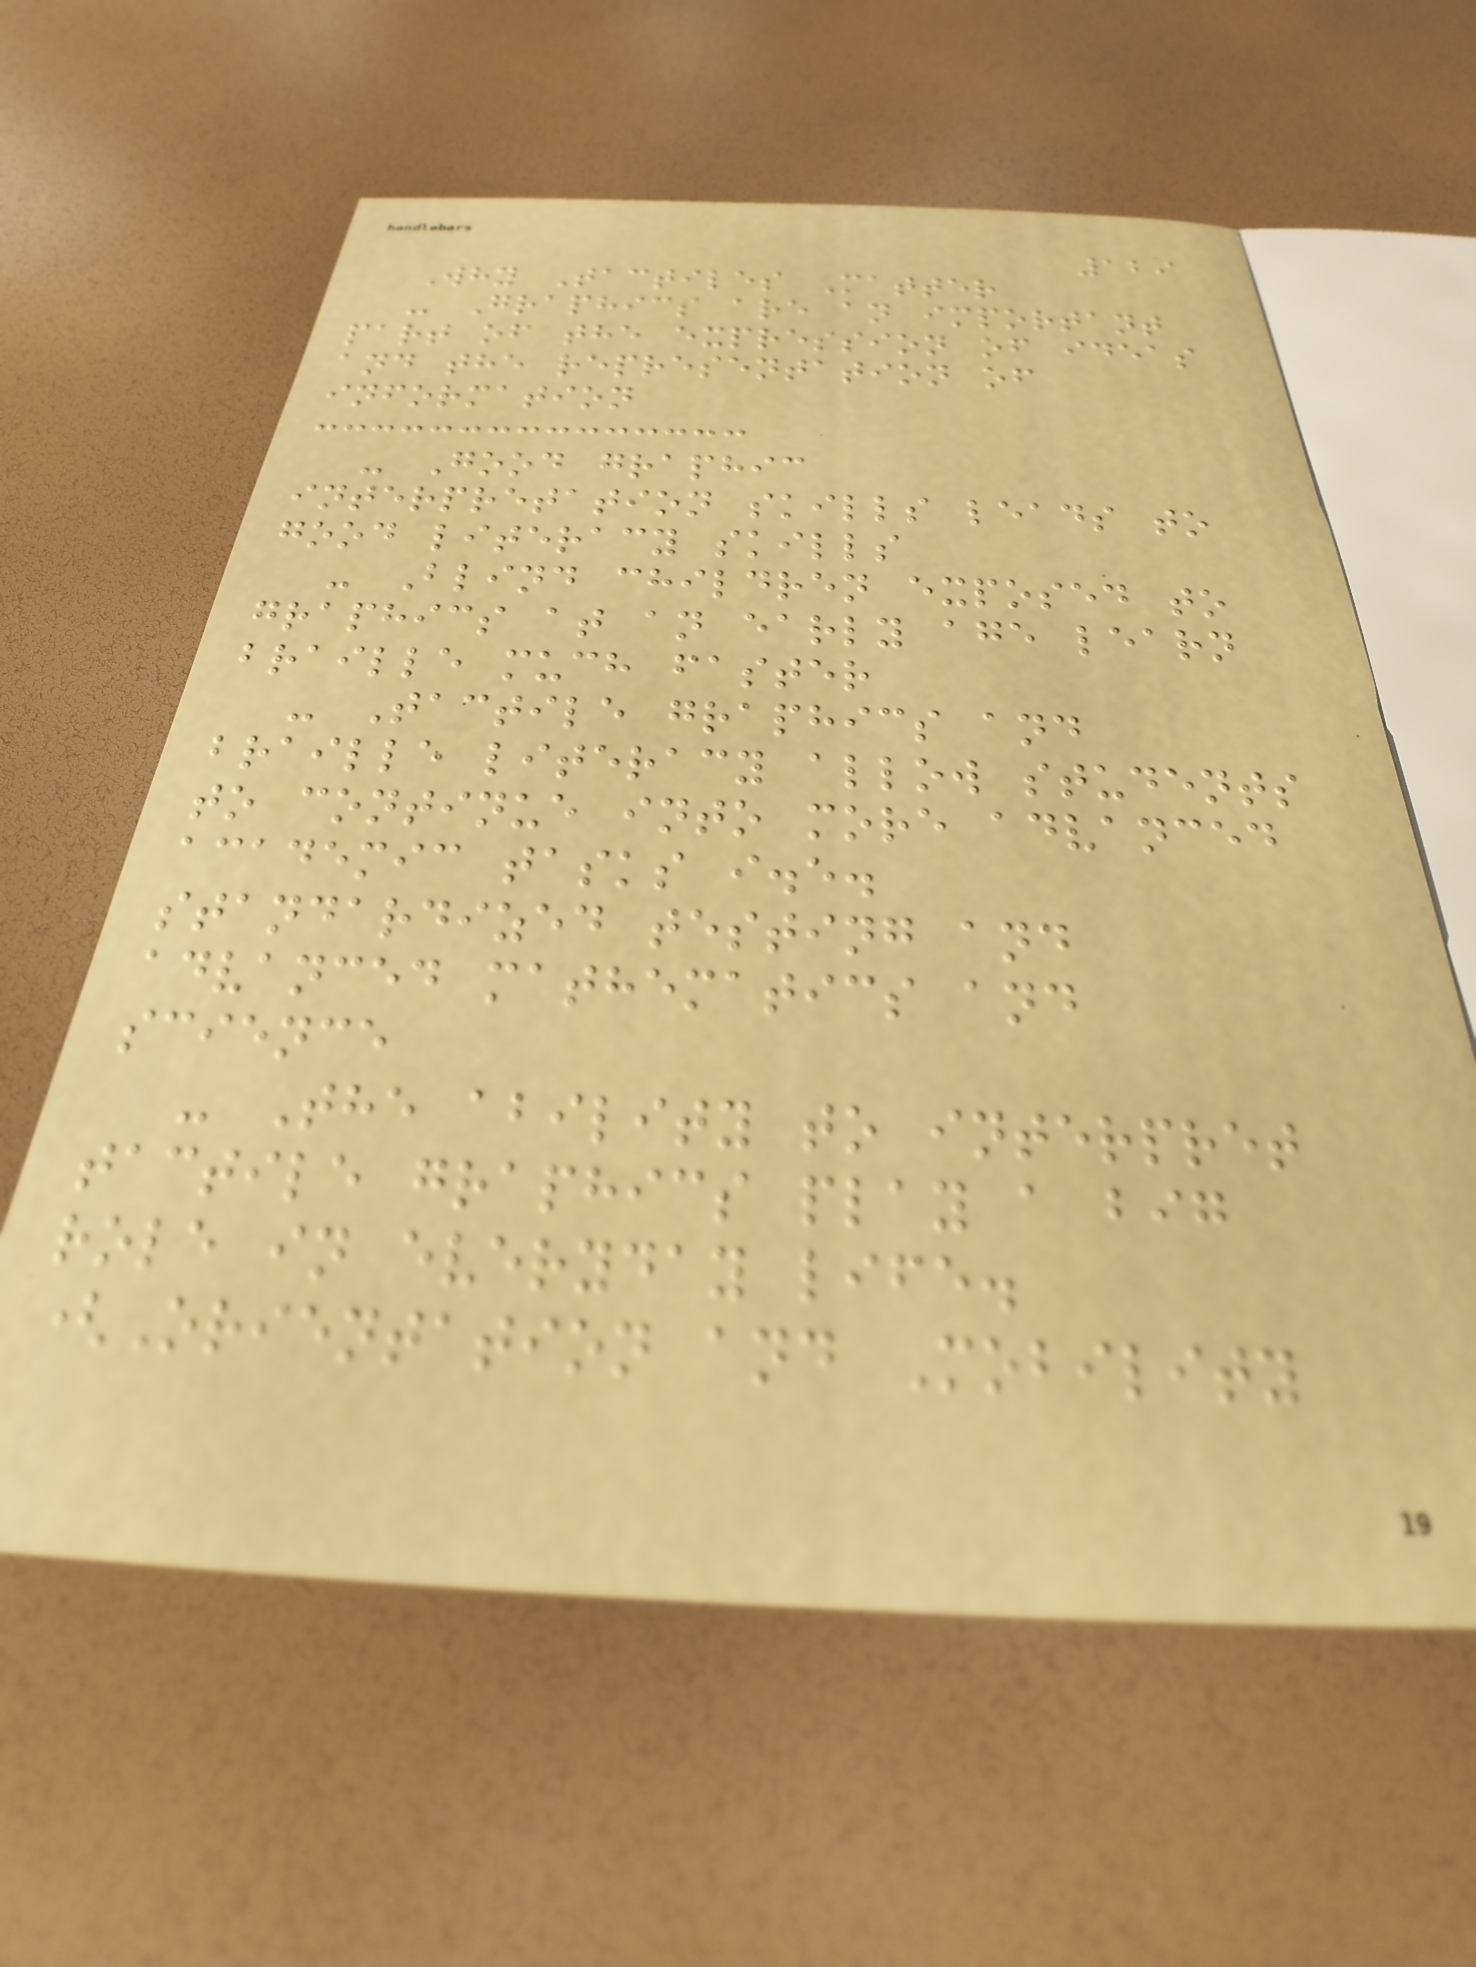129
Why Tactiles Matter
- Graphics are an important
part of the expression of ideas
and the representation of
information
- Good graphic
interpretation skills leads to
good literacy skills
- Blind children exposed to
graphics at an early age learn
braille much faster
- Tactile graphics and
braille literacy allow students
to continue into more advanced
academic tasks i.e.
standardized testing and
advanced mathematics and
science
- The ability to interpret
tactile graphics play a big
role in everyday life.
(Orientation and Mobility
